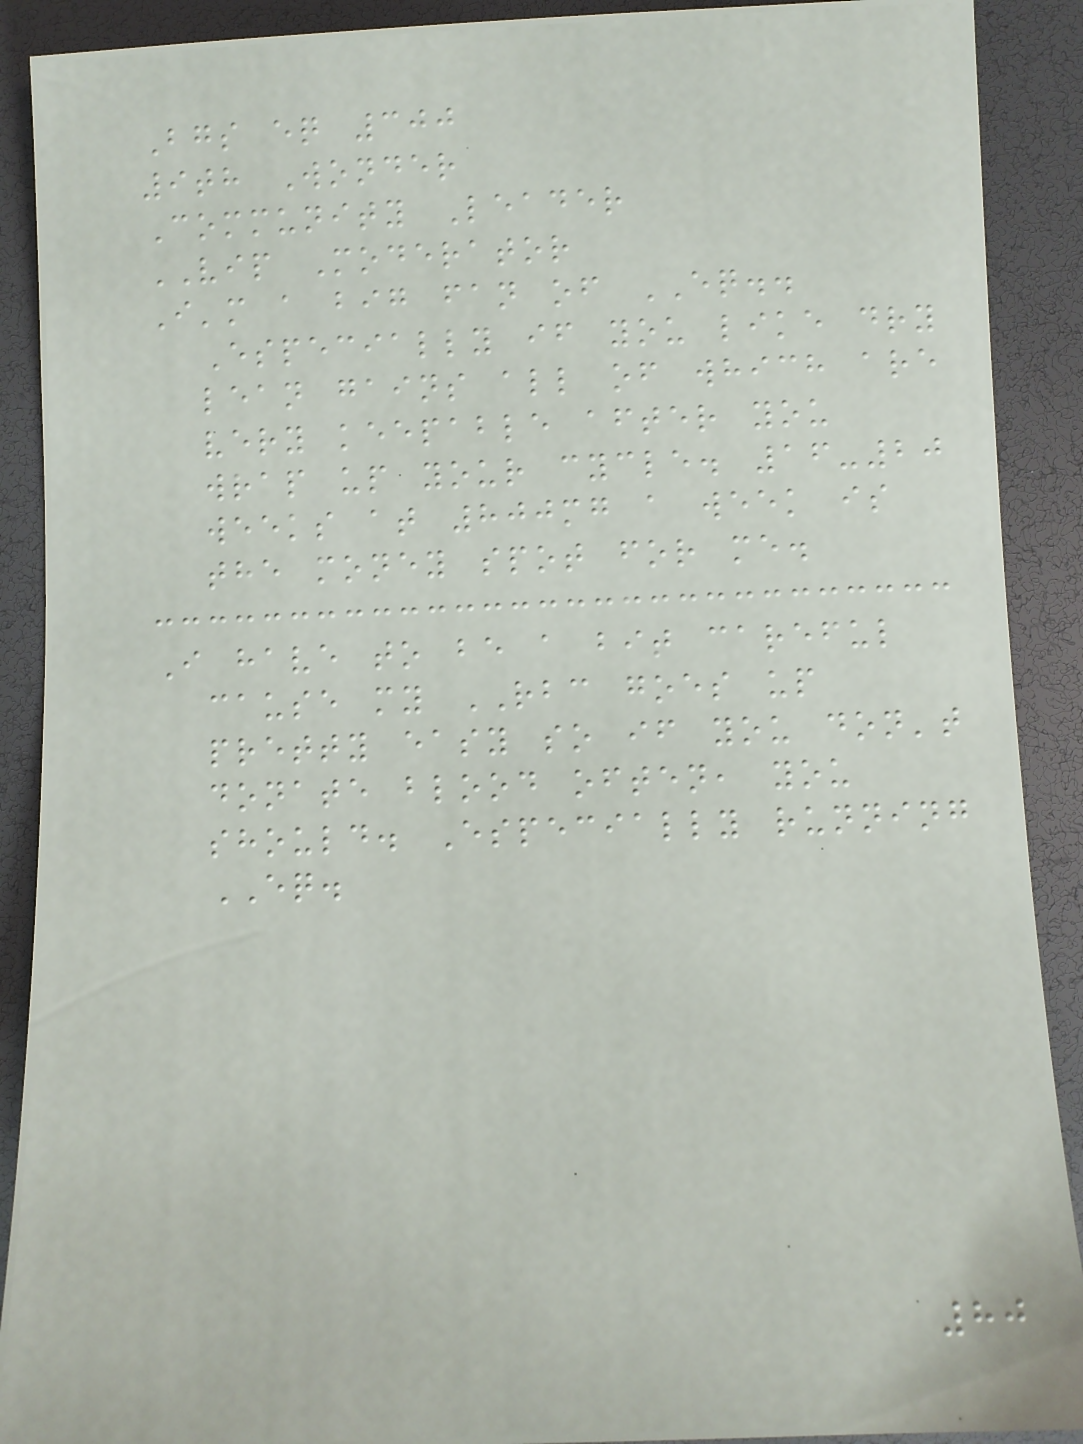Bgs eq 300
9th Wonder
Community Leader
VIP Moderator
I'm a big fan of EQ..
Especially if you like dry
lean gains all of which are
very keepable after you
wrap up your cycle. 16-20
weeks at 800mg a week is
the money spot for me.
I have to be a bit careful
cause my RBC goes up
pretty easy so if you don't
donate blood often, you
should. Especially running
EQ.
80
